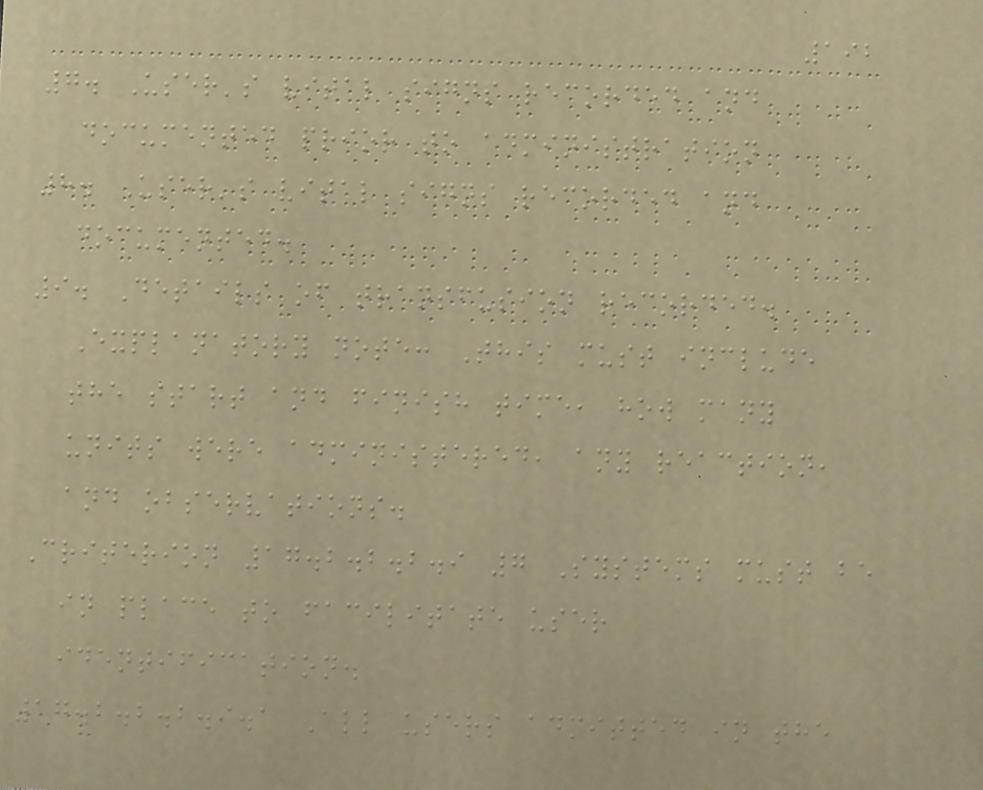192
7. User's vital signs recorded and
documented prior to administration
8. User's vital signs recorded and
documented.
9. Details of transfusion recorded.
Explanatory note: This must include
the start and finish time, how many
units were administered, any reaction,
and observations.
Criterion 17.2.2.2.9 7 Systems must be
in place to facilitate user
identification.
17.2.2.2.9.1 All users admitted in the
